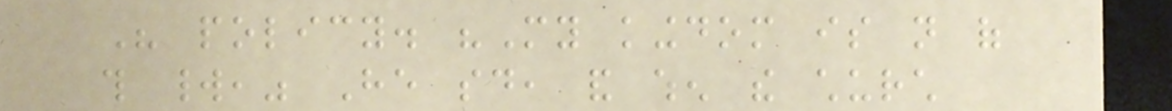His policy. "My kingdom is not of
this world," He said, and when the church
